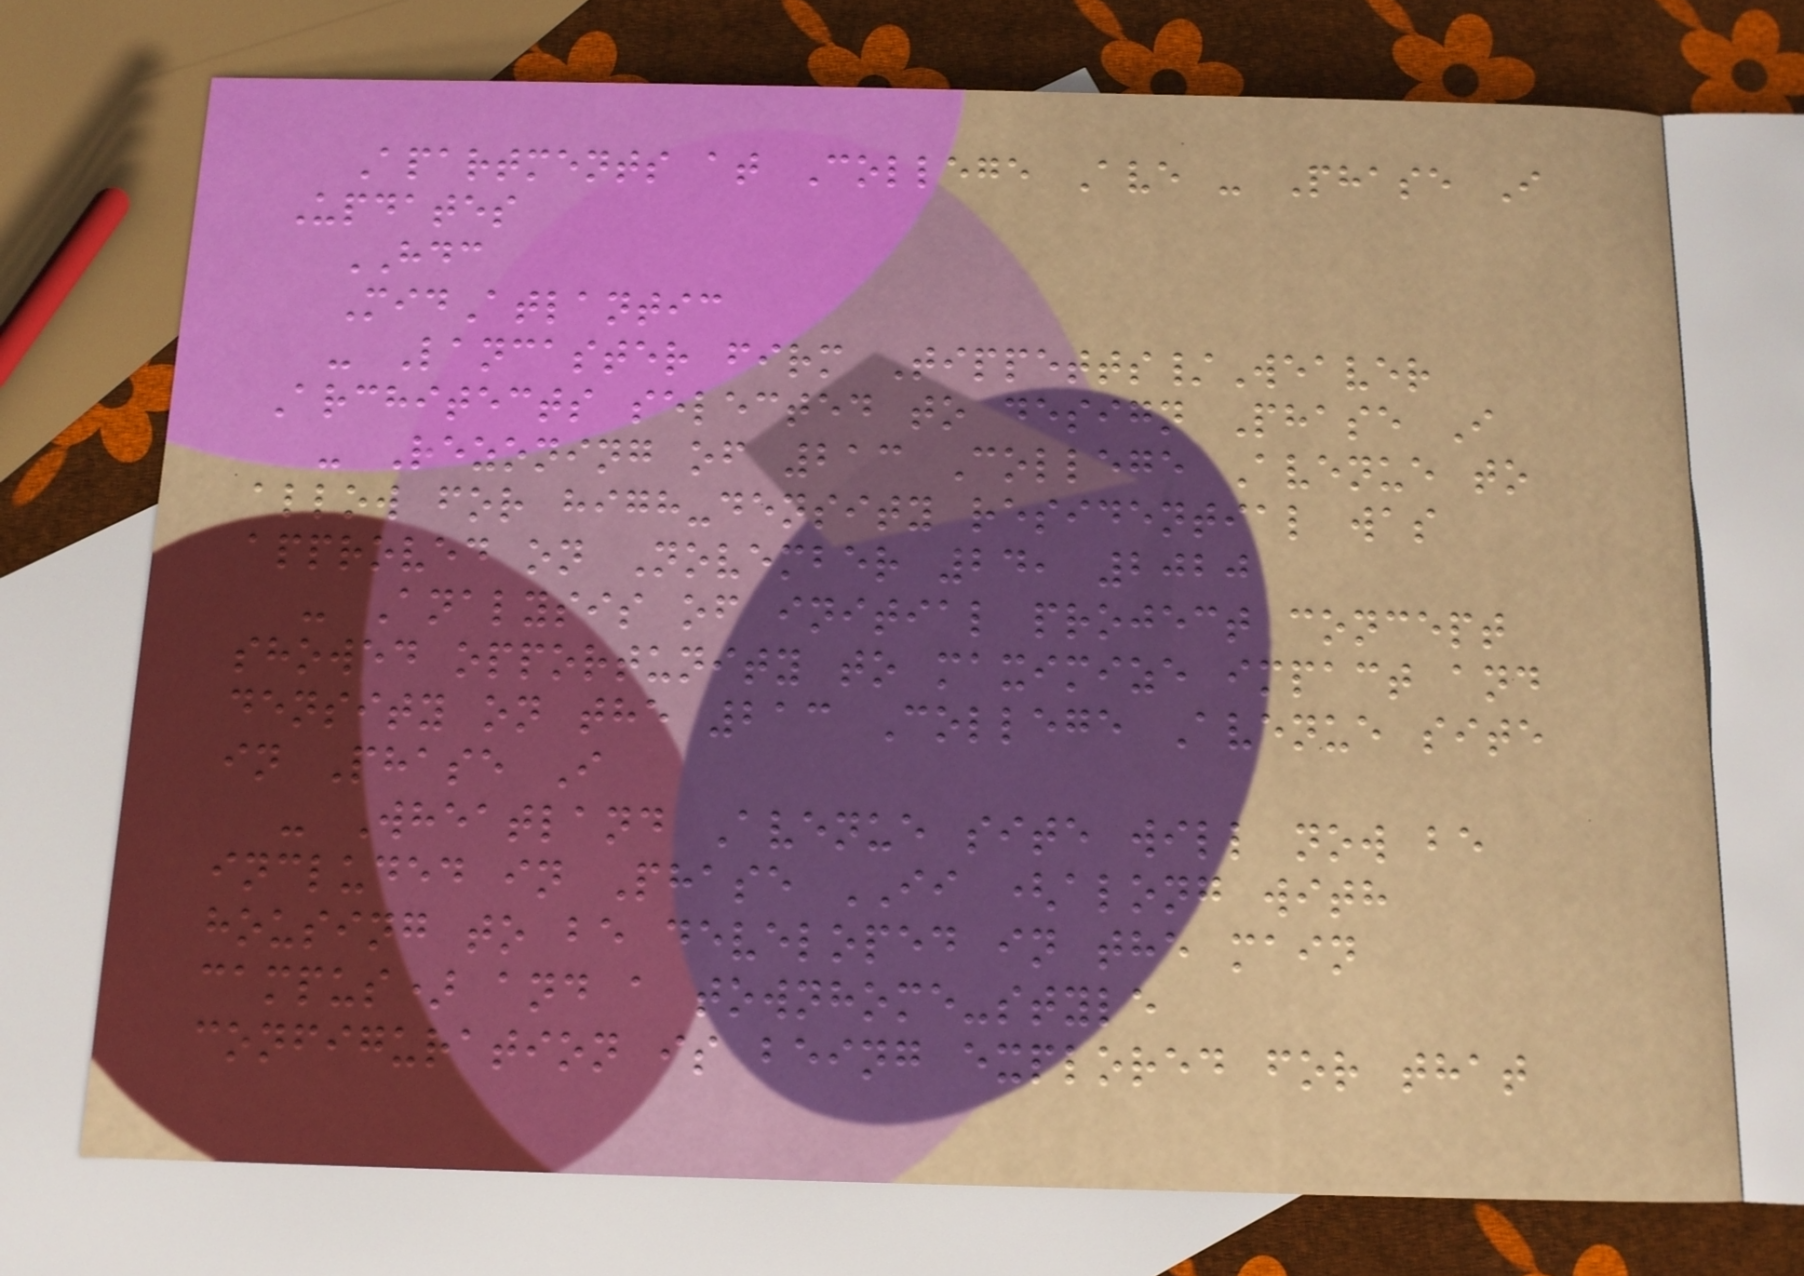Apartments at College Ave - Phase I
Updates
HDC
MidAtlantic
- Lancaster firm Tippetts/Weaver
Architects selected to design Phase I
- Rezoning of 213 College Avenue to
allow for high-density residential was
approved on November 24, 2020
- Analysis of initial project concept
showed opportunity to maximize impact and
density on the 213 College Avenue site
in Phase I
- Wheatland Avenue site will now be
included in Phase II (along with
housing to be developed in the main
campus) and a townhome-style
configuration is being explored for that
